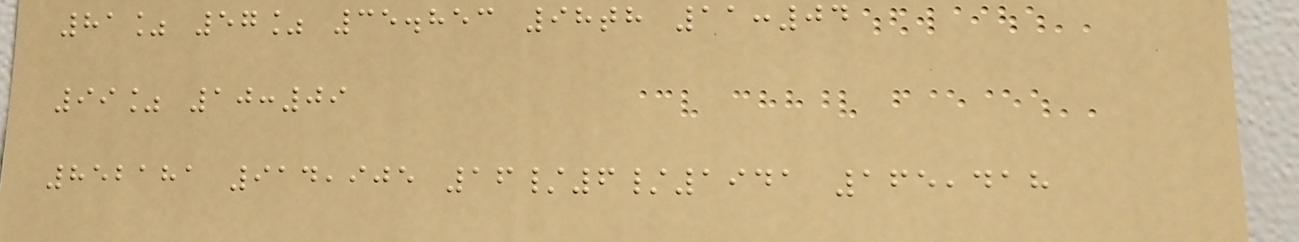81% 57% 35.853 98th 11:04
99% 10:09
852181 914,905 16/6/1941 165,418
